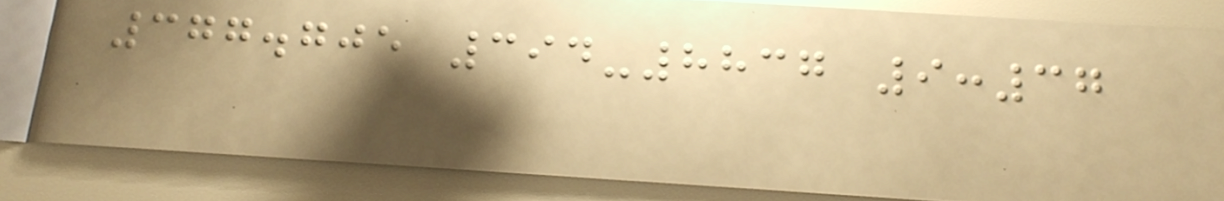377.705 394-8837 9:37
